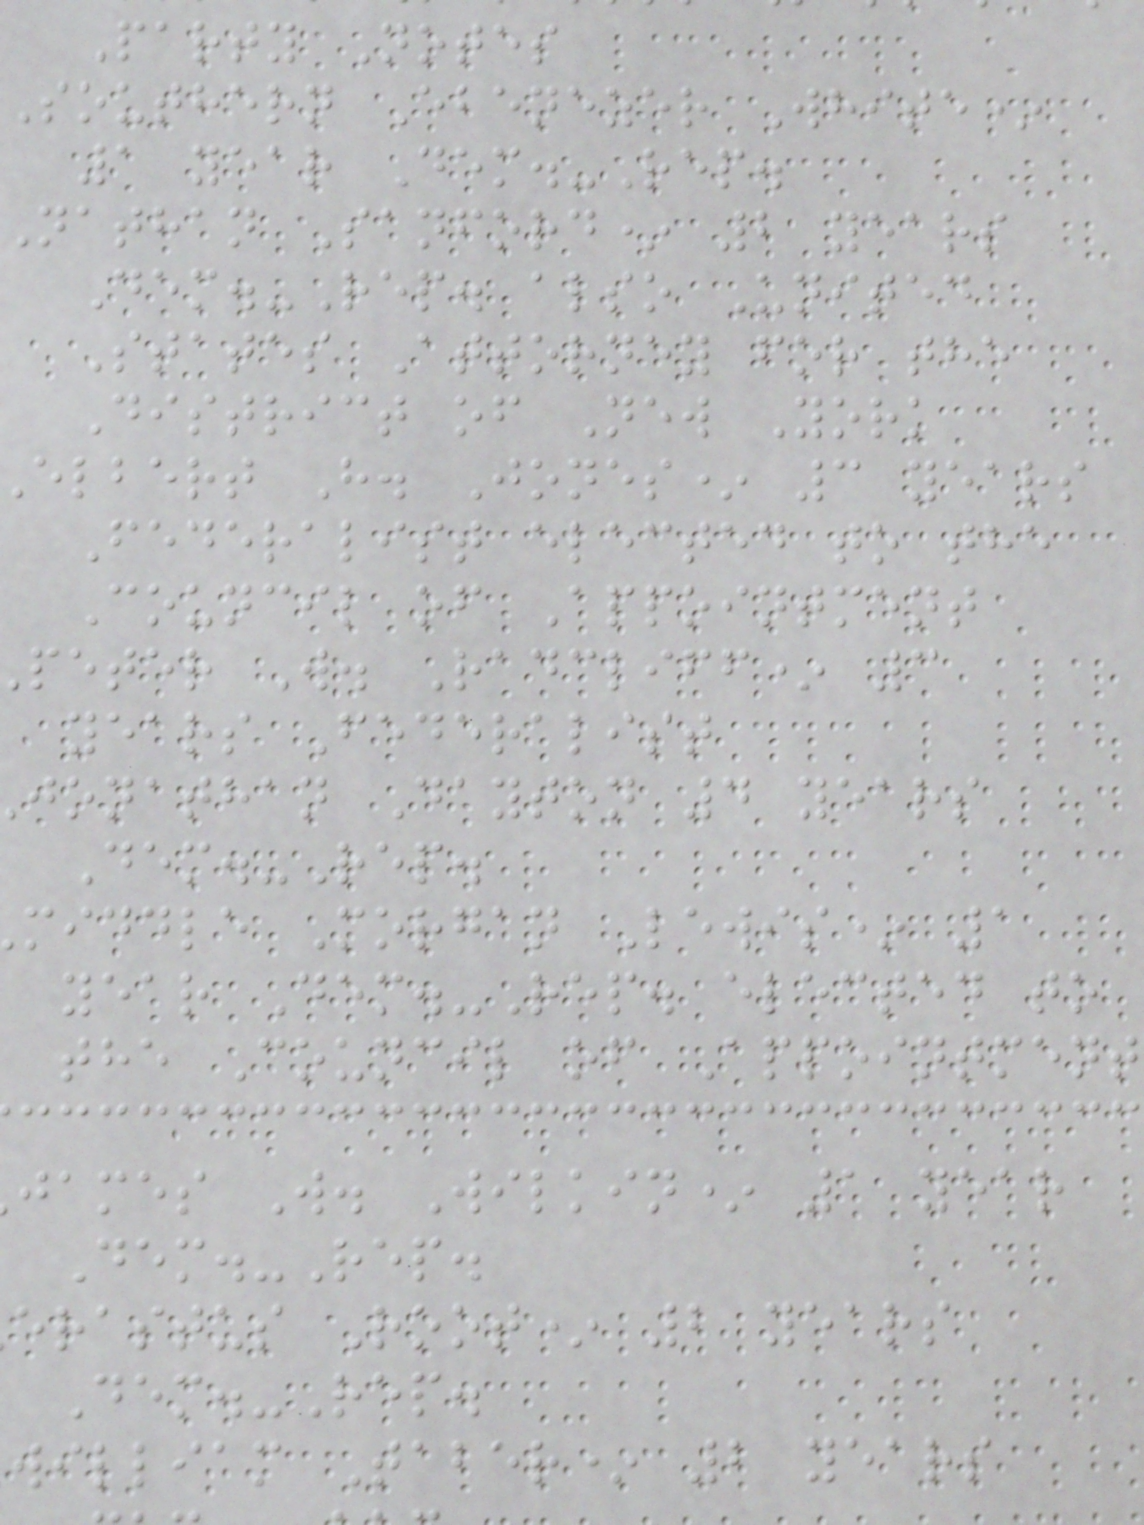Party Notes
Southern Ebenezer White*
1 year Dem.-Rep.
nathan Sanford* 2 years
Dem.-Rep. also United
States Attorney for the
District of New York
elbert H. Jones* 3 years
Federalist elected to the
Council of Appointment
peter W. Radcliff* 3
years Federalist
jonathan Dayton 4 years
Dem.-Rep.
middle Morgan Lewis* 1
year Dem.-Rep. elected to
the Council of Appointment
james W. Wilkin* 1 year
Dem.-Rep.
erastus Root* 2 years
Dem.-Rep.
william Taber* 2 years
